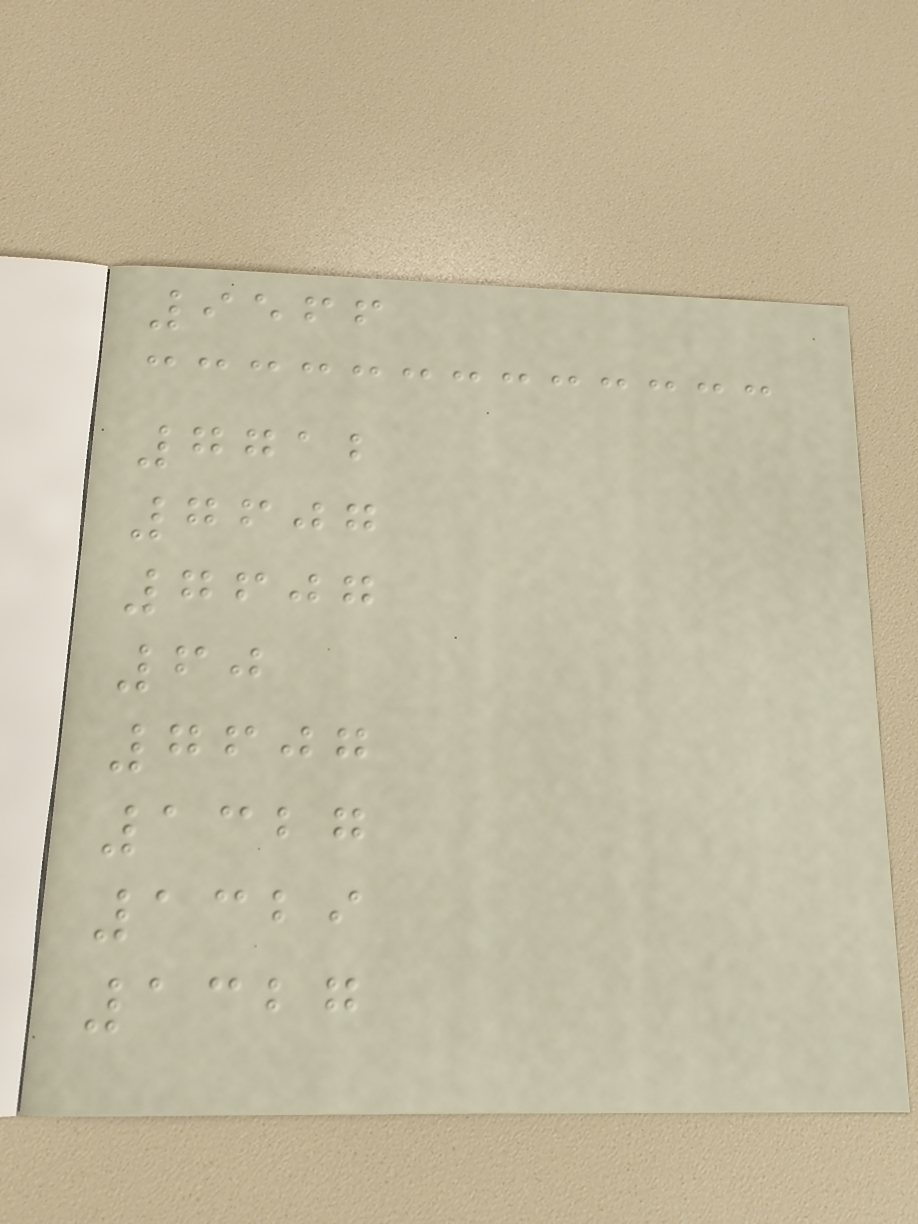9566
7712
7607
7607
60
7607
1327
1329
1327
